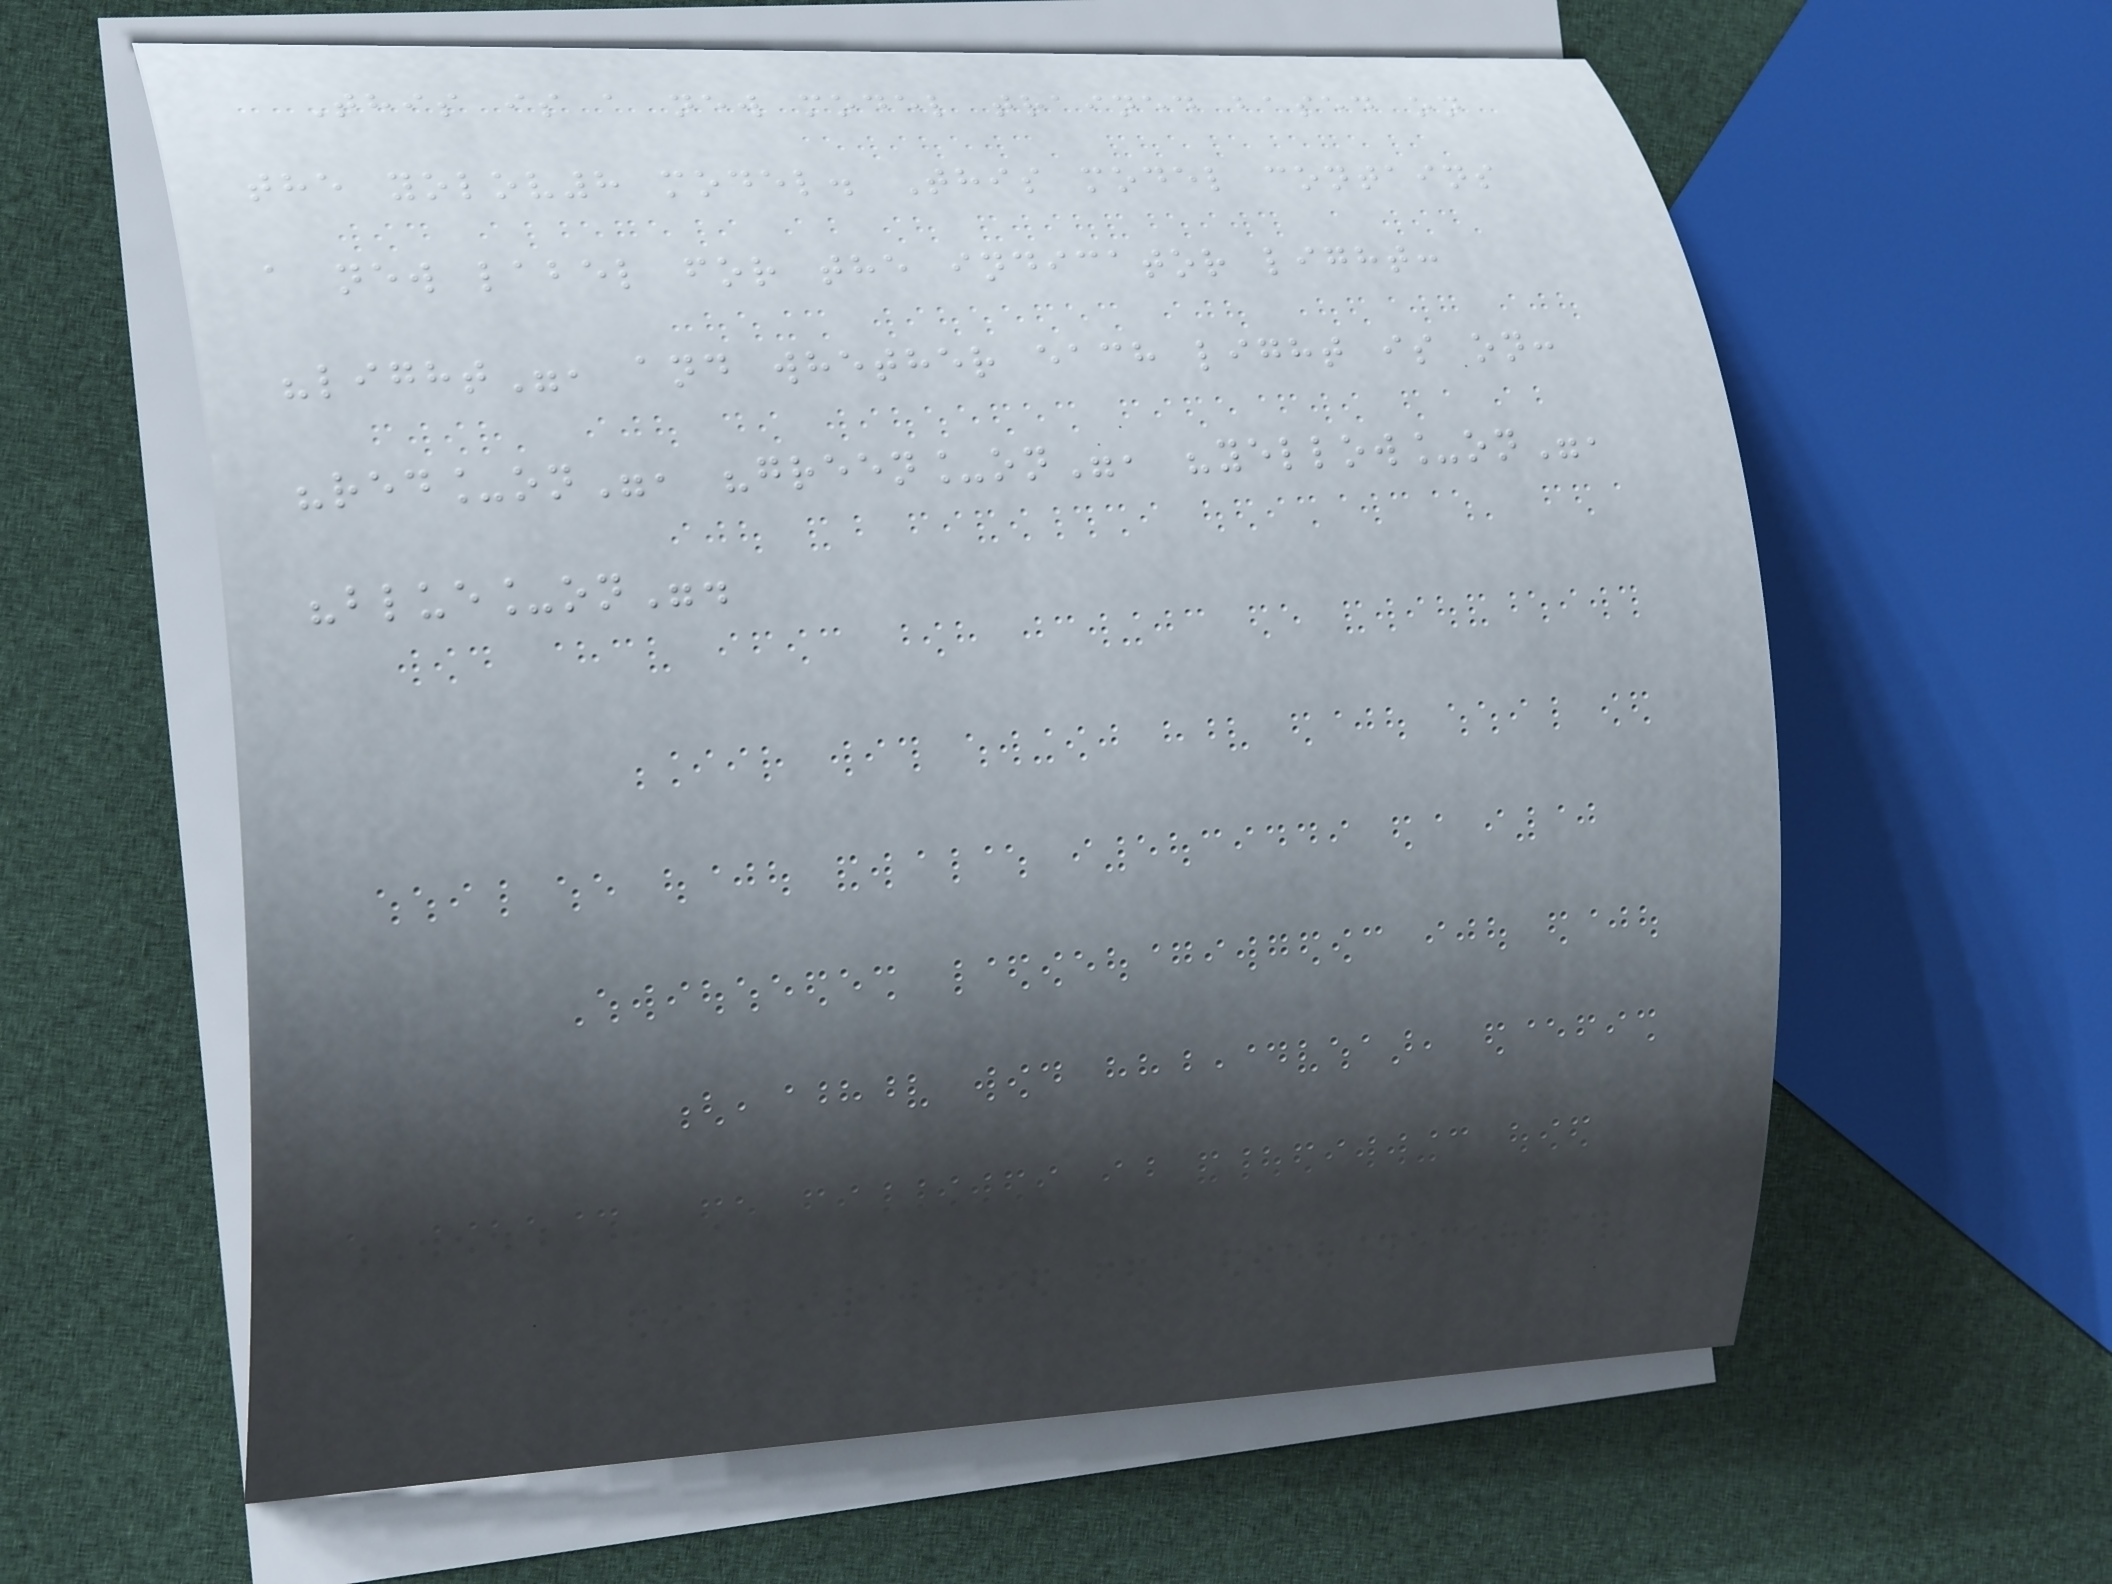This is a new model trained based on
the yolov8 model. This model contains
a new label for the indicator light:
"light", and whether each light is on:
"red_on", "green_on", "yellow_on",
"blue_on".
